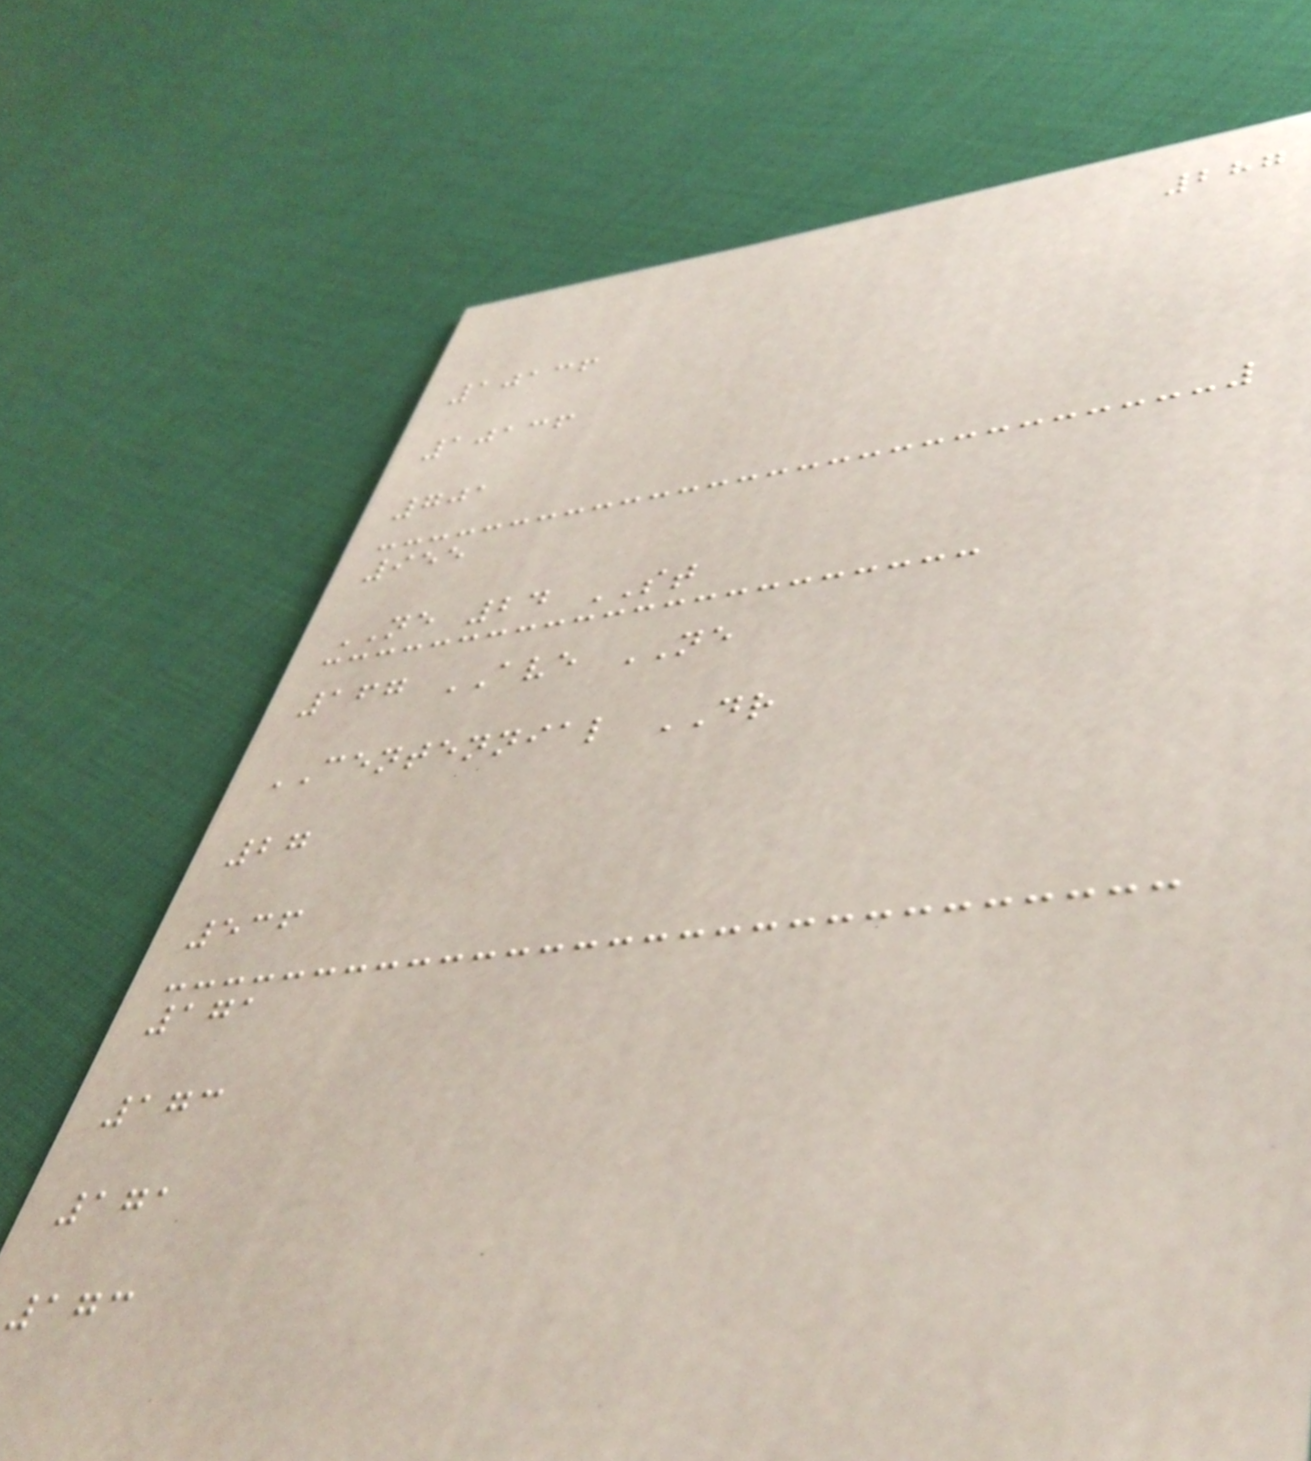287
10136
10136
701
955
NE 24 ST
167 AVE NE
CENTENNIAL DR
27
536
171
173
171
173
